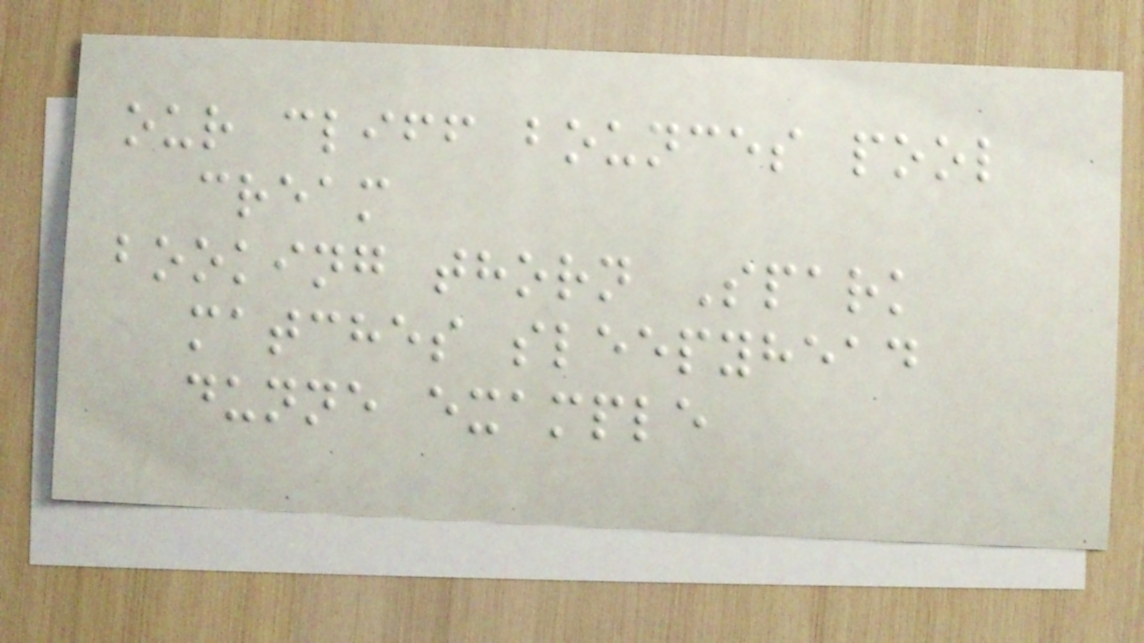our cliff bounces pool
cream
booking thorn Spark
matches sleepyhead
dunne example
